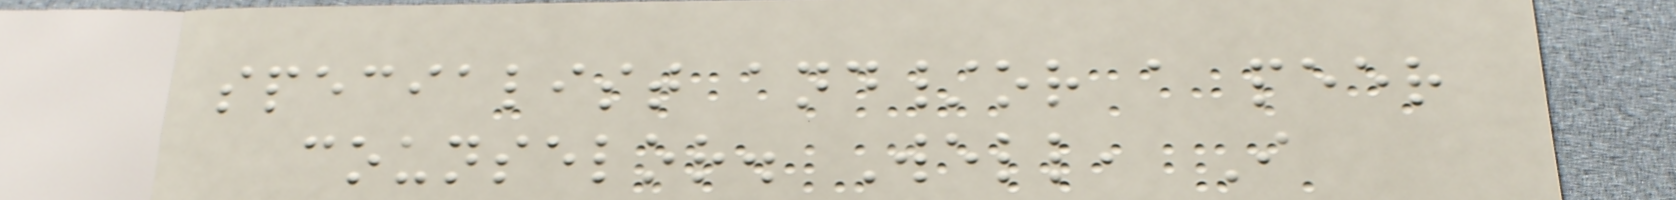specialist and/or a peer
counselor. Well, I
